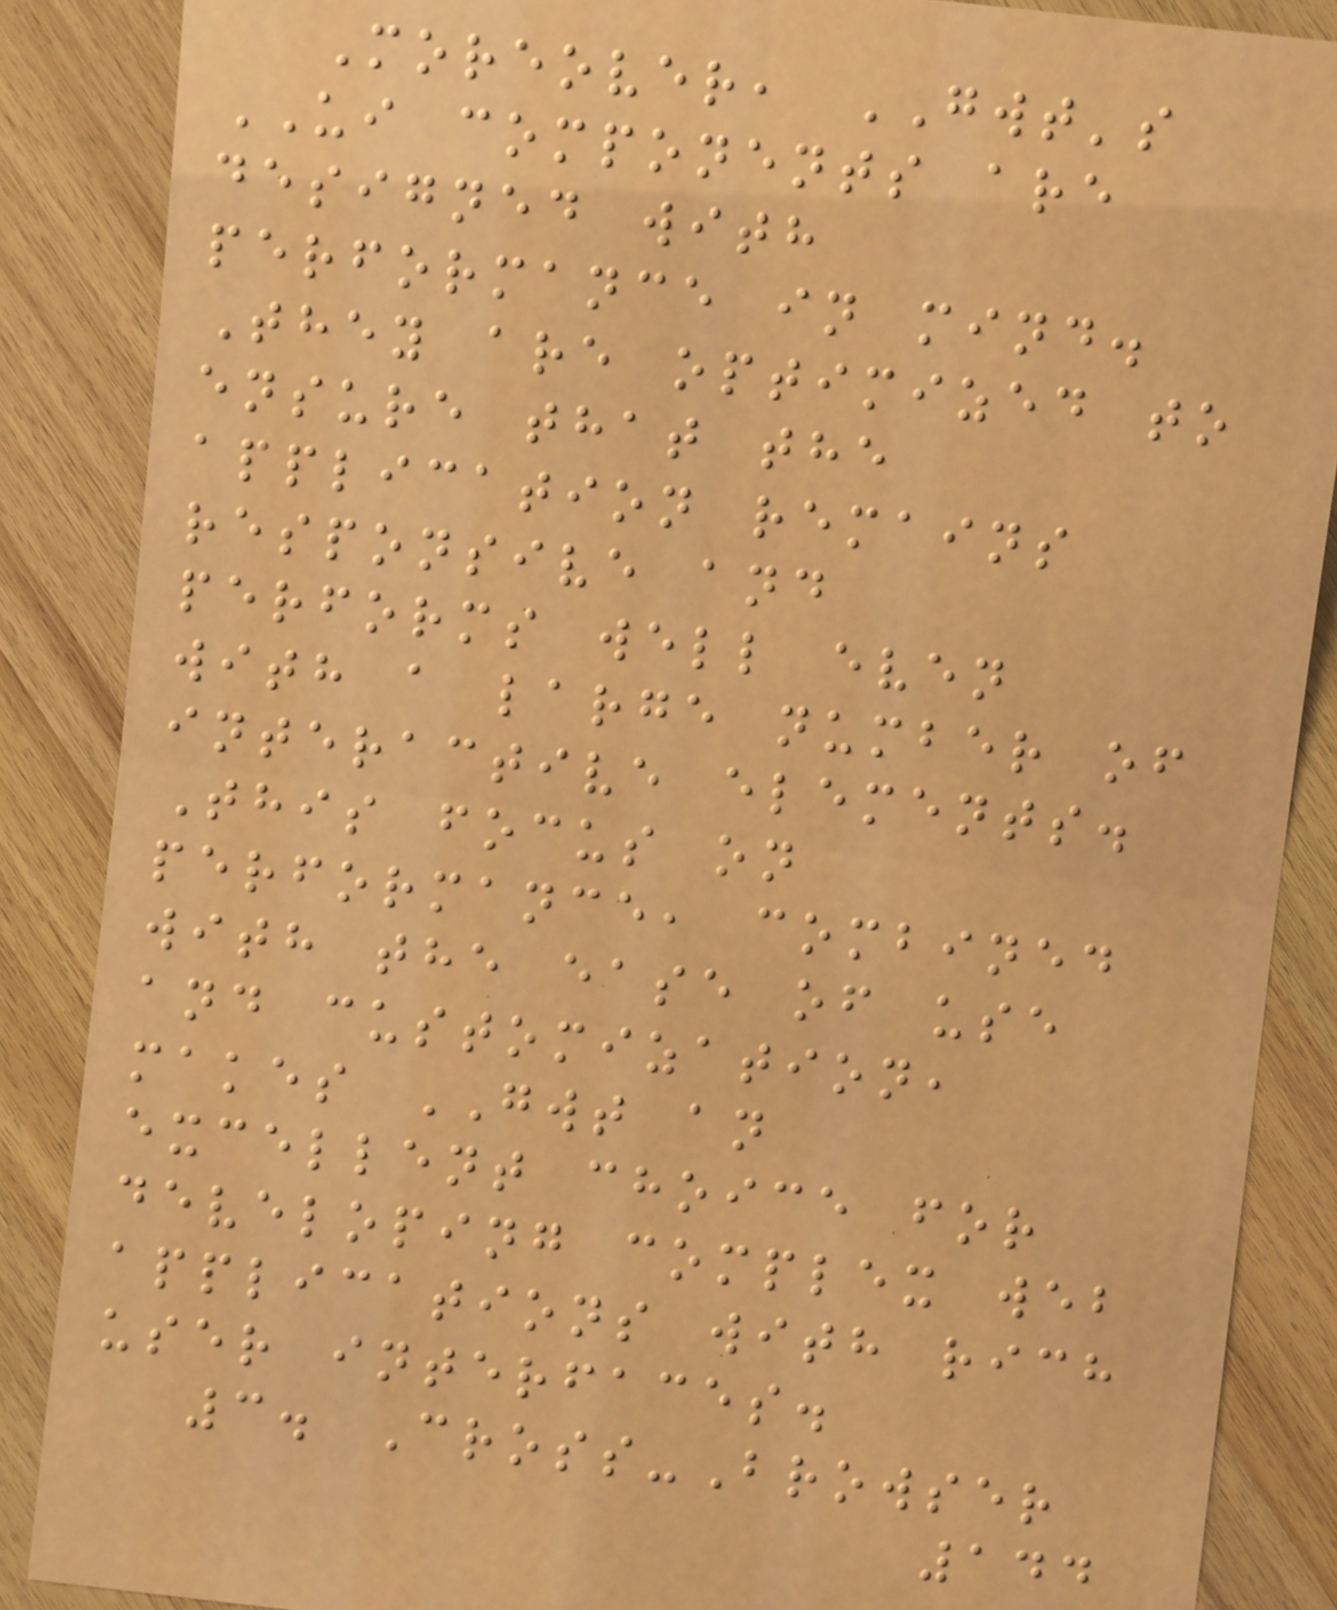Moreover, GWT's
UI components are
designed with
performance in mind.
They are optimized to
ensure that the
application remains
responsive and
performs well even
with a large number of
interactive elements.
This focus on
performance, combined
with the ease of use
and customization,
makes GWT an
excellent choice for
developing complex web
applications with rich
user interfaces.
3. Cross-Browser
144
